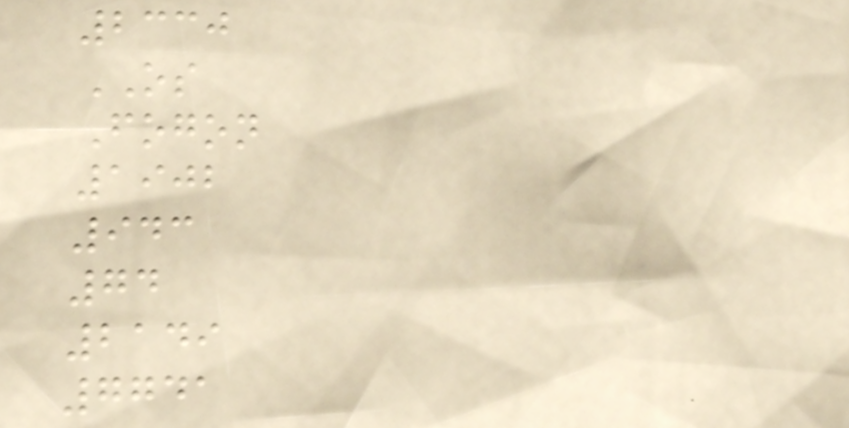2330
OS
Fogon
1902
943
74
2149
7741
